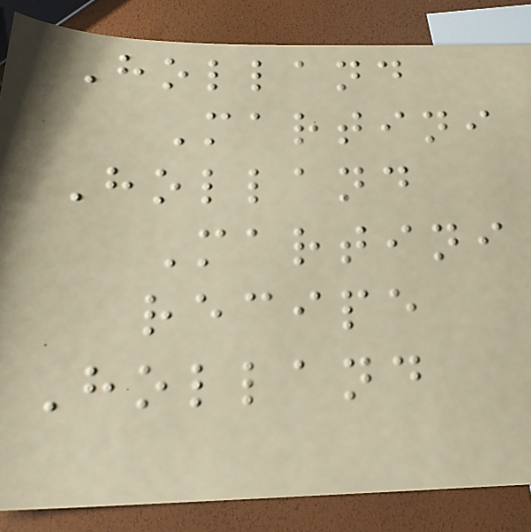Holland
Martini
Holland
Martini
recipe
Holland
